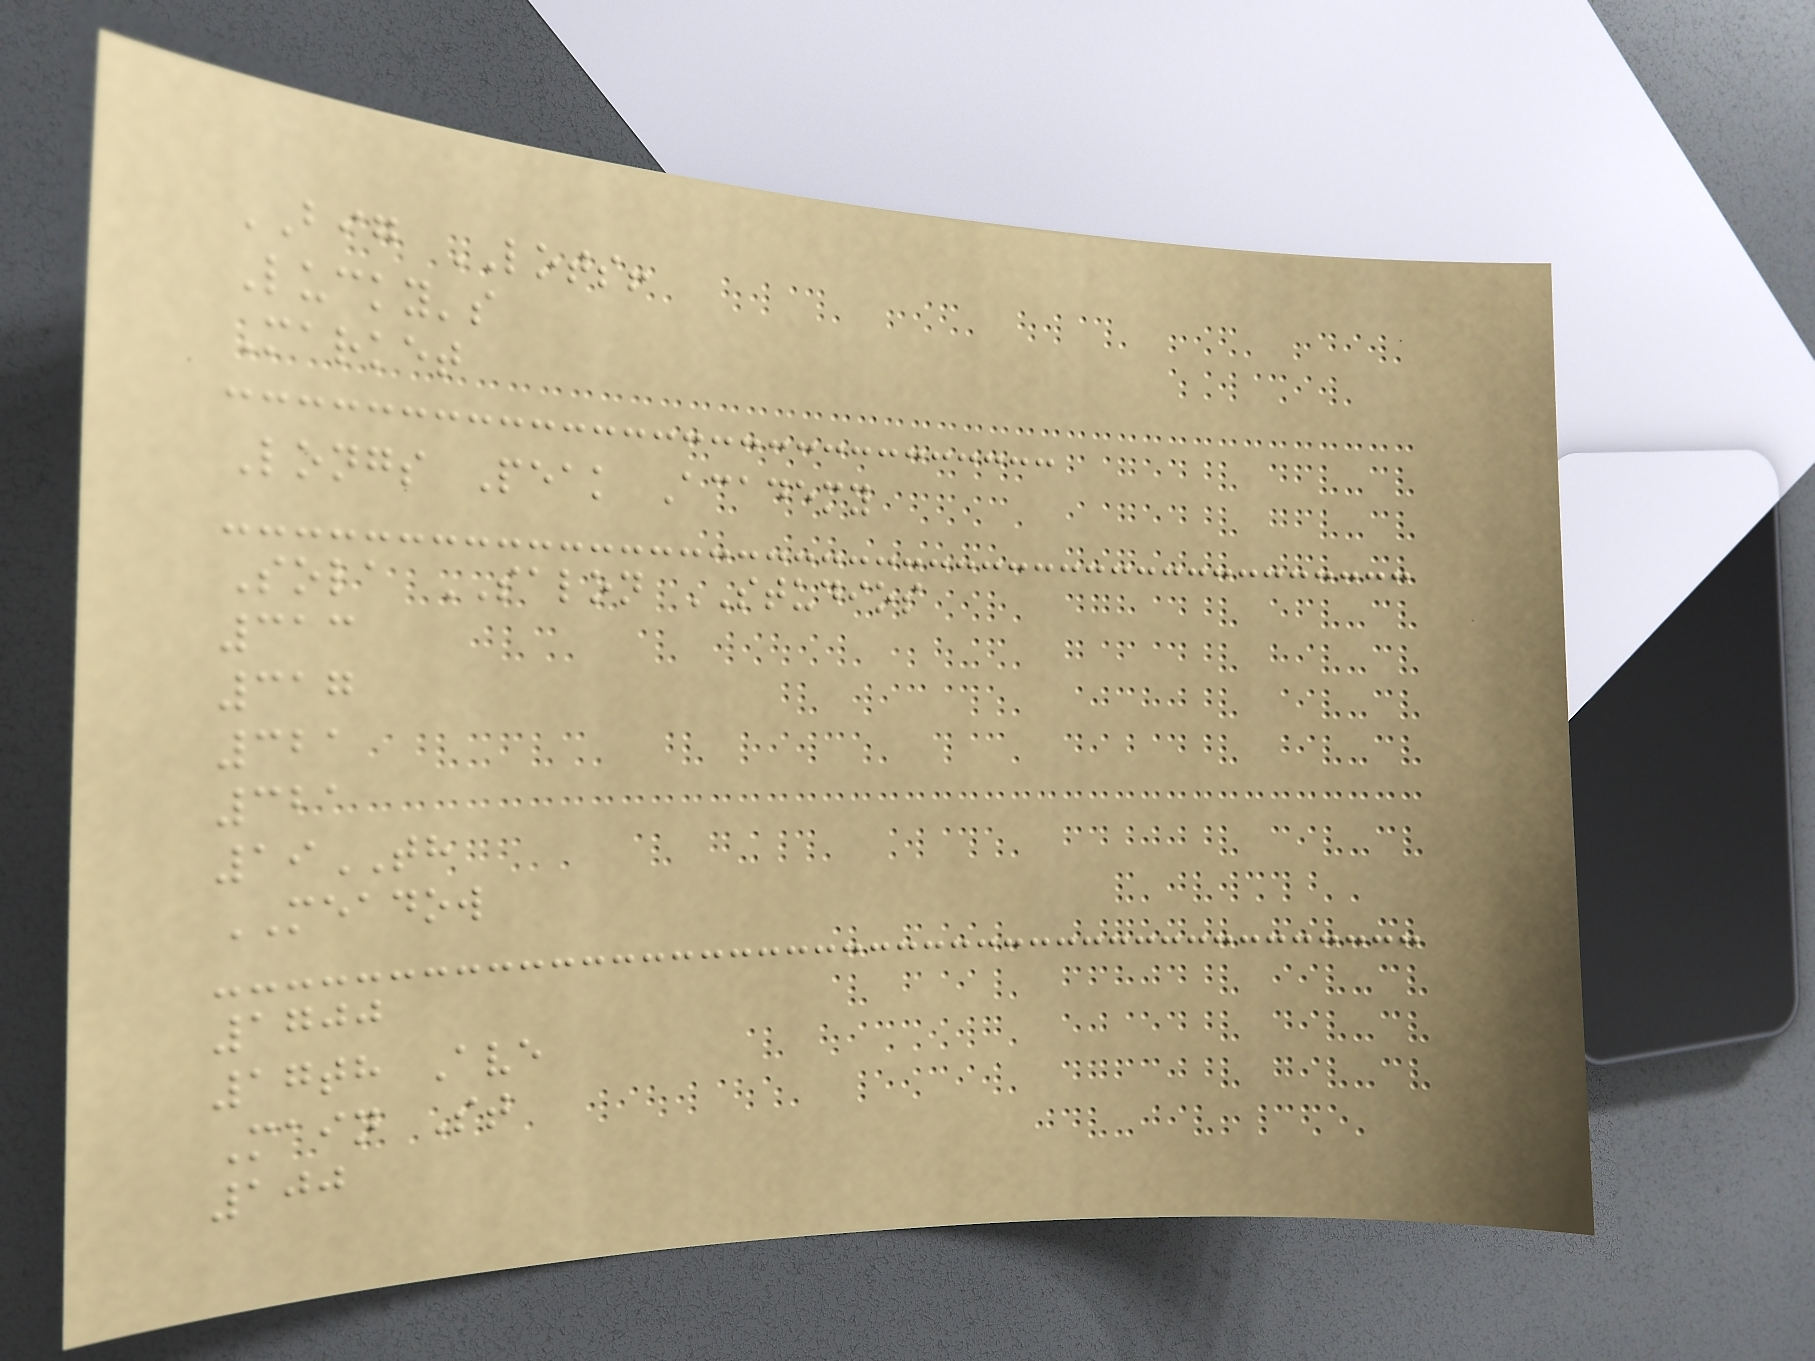BIG LOTS!
Lucky's
Market
Longs Peak Academy
Sola SALON STUDIOS
313
317
321
321
19TH
MEADOW
1700
17th Ave
Main St
100
